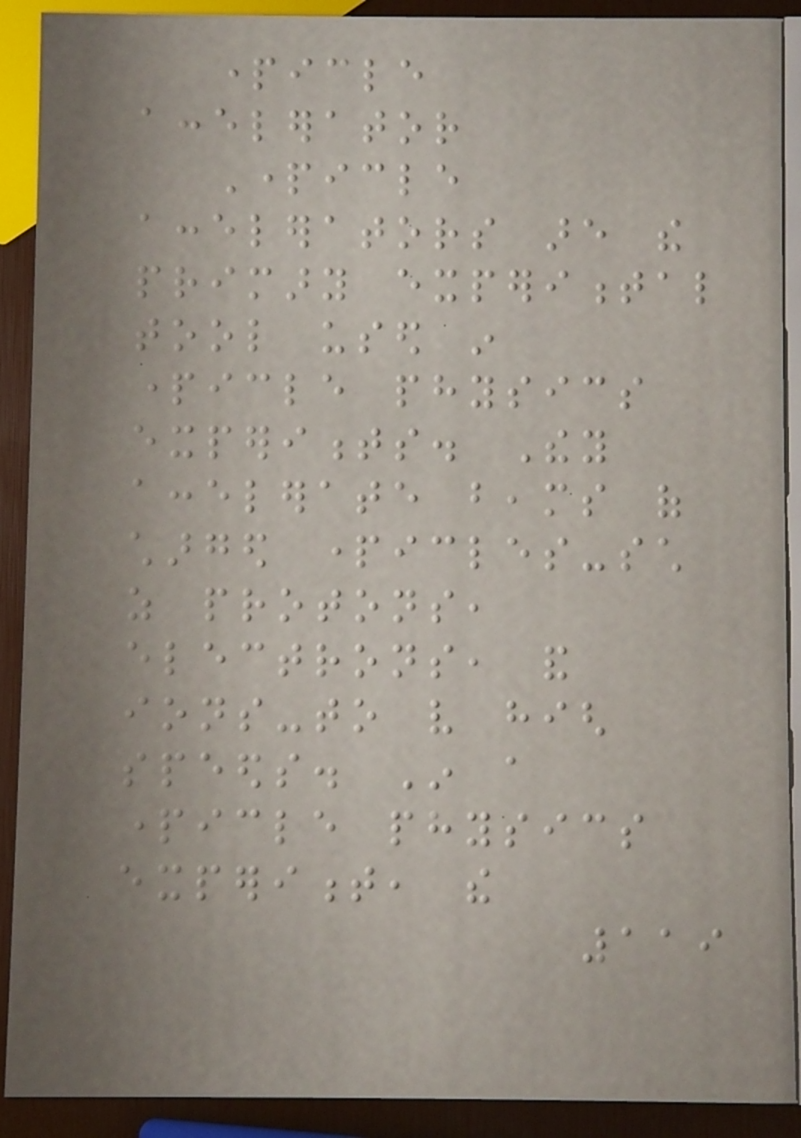particle
accelerator
Particle
accelerators are the
primary experimental
tool used in
particle physics
experiments. They
accelerate beams of
charged particles-such
as protons,
electrons, and
ions-to very high
speeds. In a
particle physics
experiment, the
119
